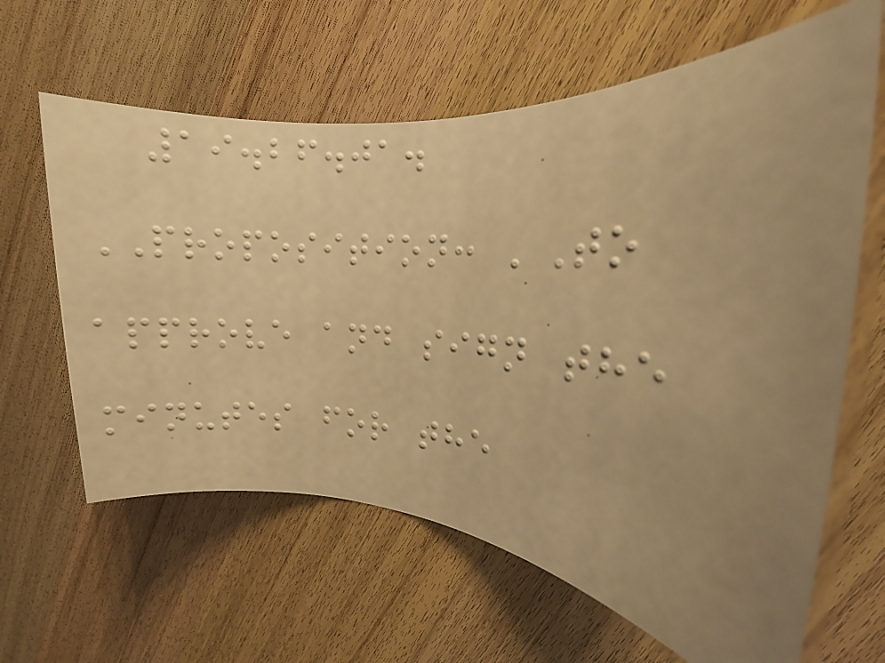19.26.01.
PROPOSITION: 'To
approve and sign the
minutes for the
